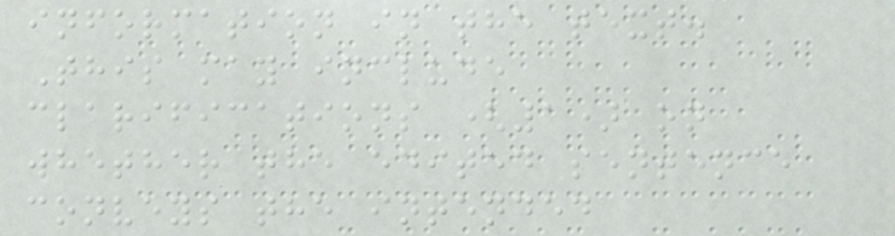information in the text.
This may include
clarifications (1) on
whether the edited sentence
conveys the intended
